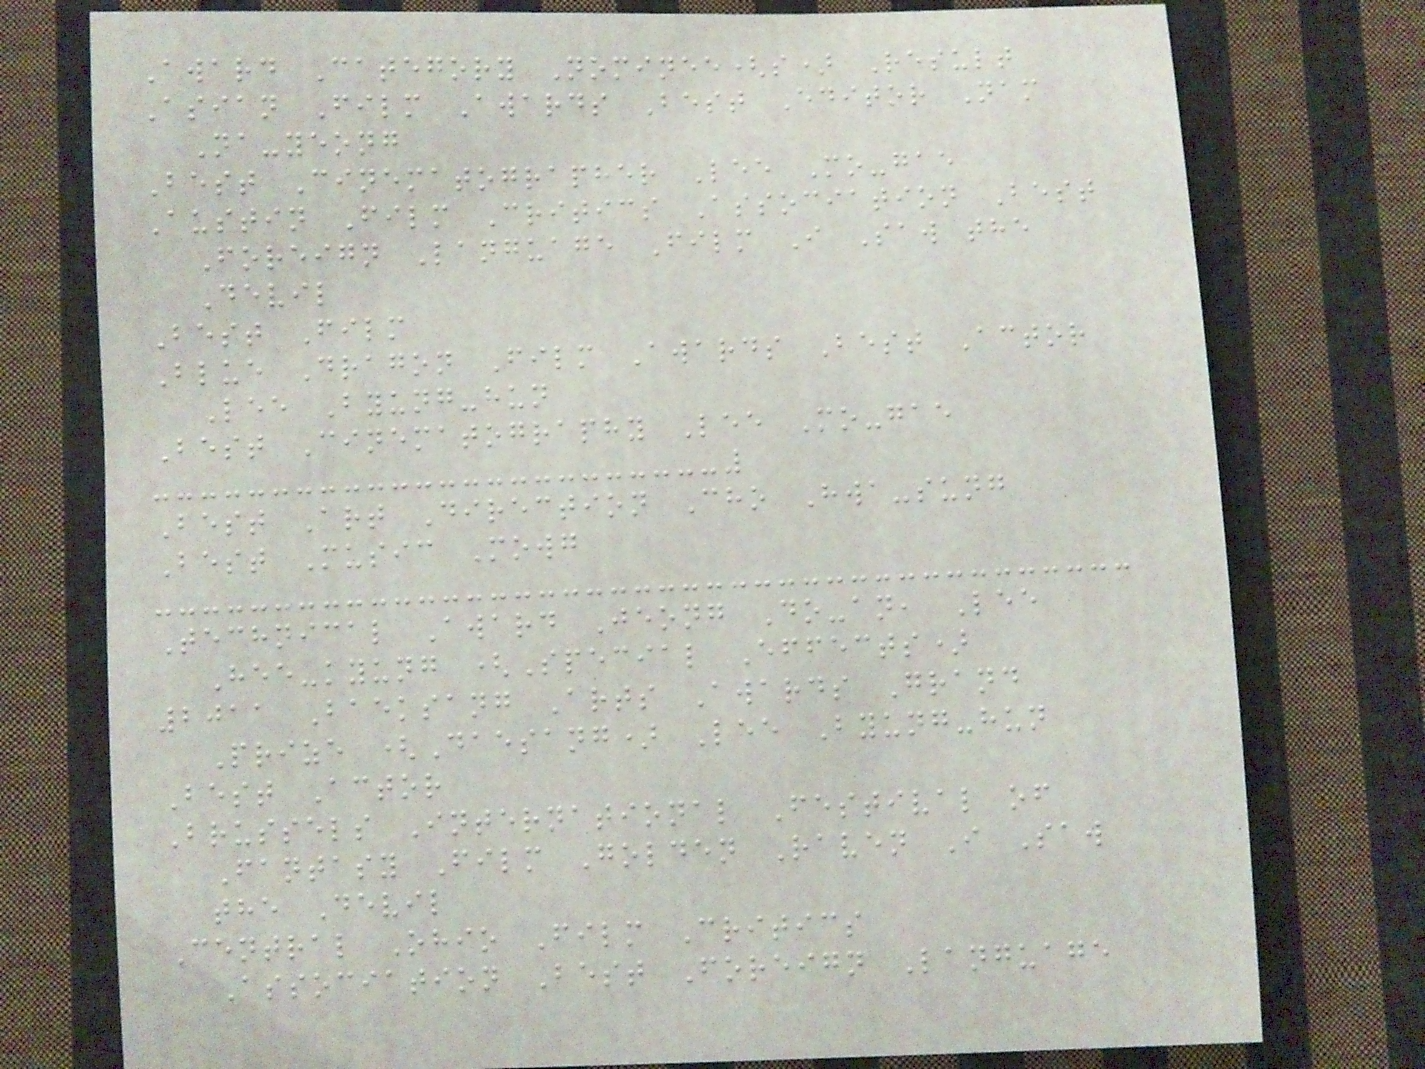Award Category Nominee(s) Result
Asian Film Awards Best Editor Nam
Na-yeong
Best Cinematographer Lee Mo-gae
Austin Film Critics Association Best
Foreign Language Film I Saw the
Devil
Best Film
Blue Dragon Film Awards Best Actor
Lee Byung-hun
Best Cinematography Lee Mo-gae
Best Art Direction Cho Hwa-sung
Best Music Mowg
Technical Award Jeong Do-an, Lee
Hee-kyung (Special Effects)
2011 Baeksang Arts Awards Grand
Prize (Daesang) Lee Byung-hun
Best Actor
Brussels International Festival of
Fantasy Film Golden Raven I Saw
the Devil
Central Ohio Film Critics
Association Best Foreign Language
